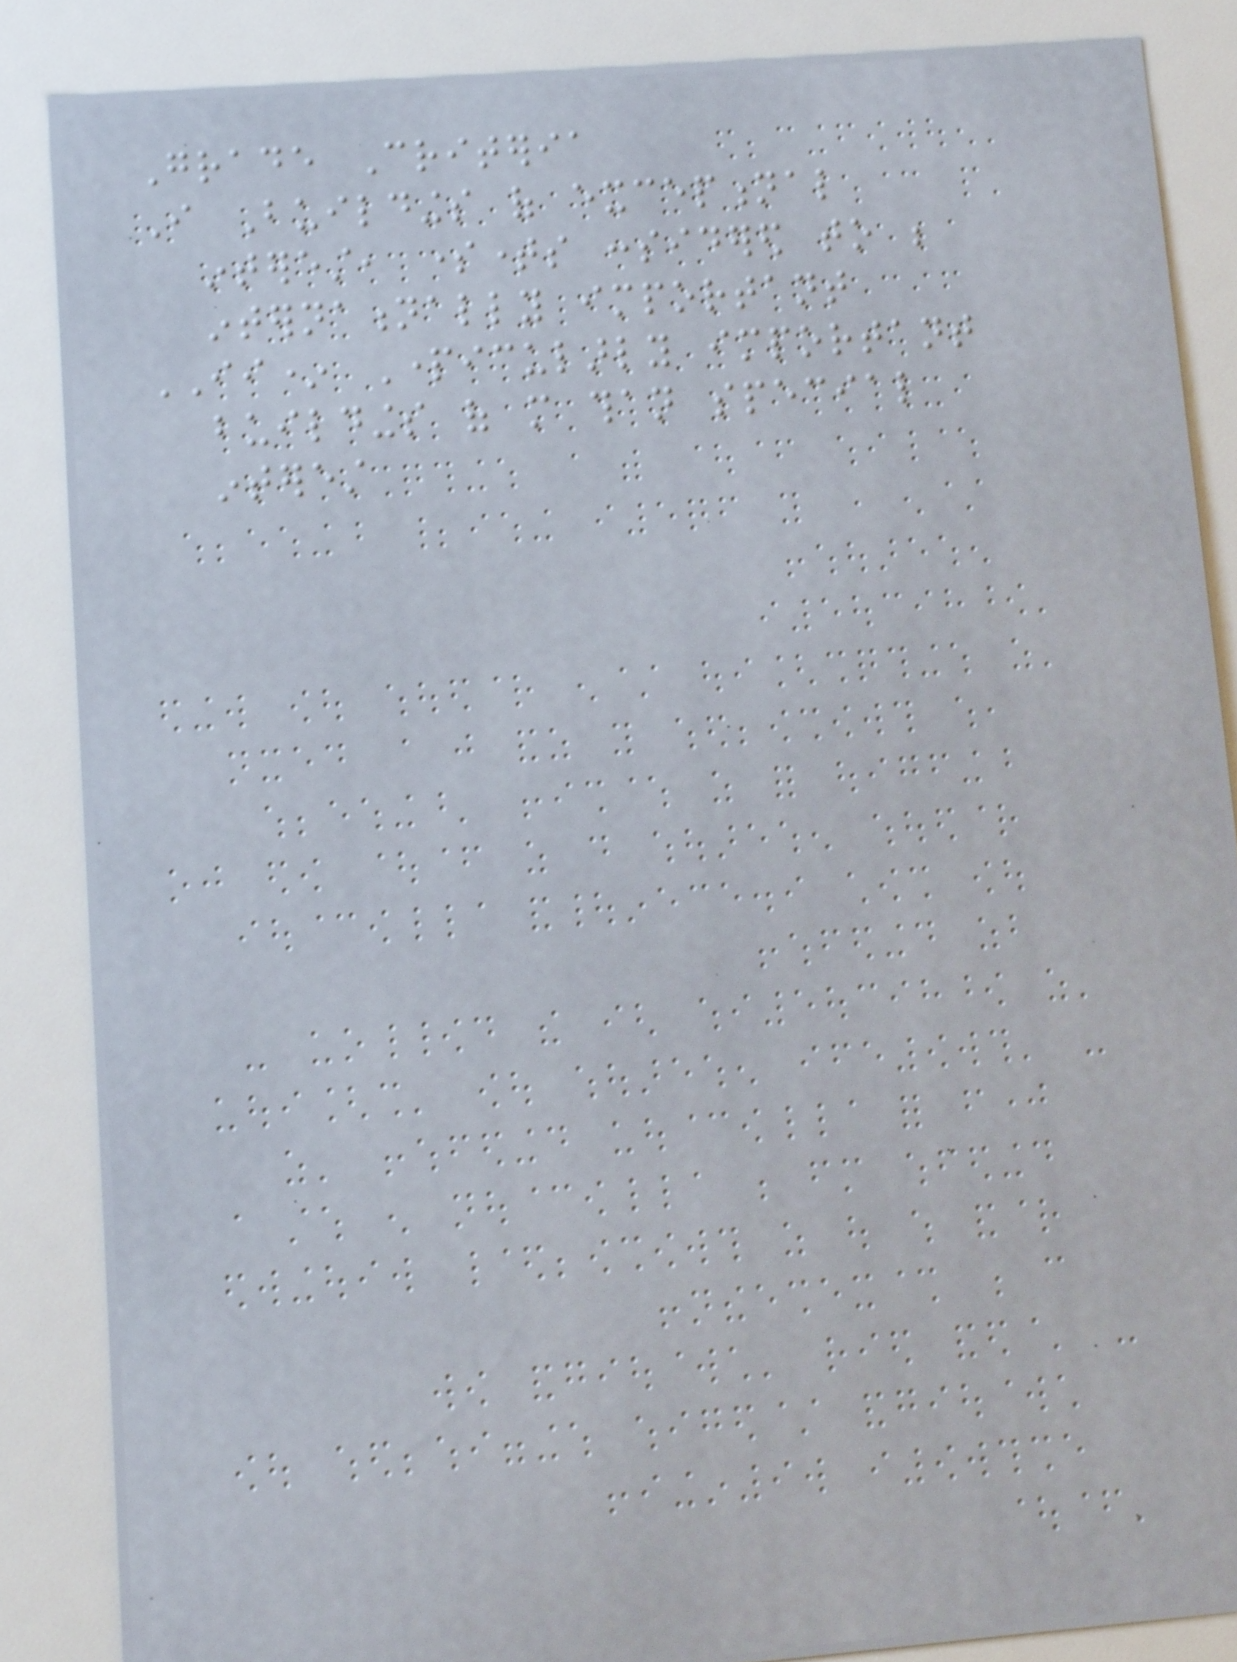Grade Criteria
I Buildings of exceptional
interest, sometimes considered to be
internationally important
II* Particularly important
buildings of more than special
interest
